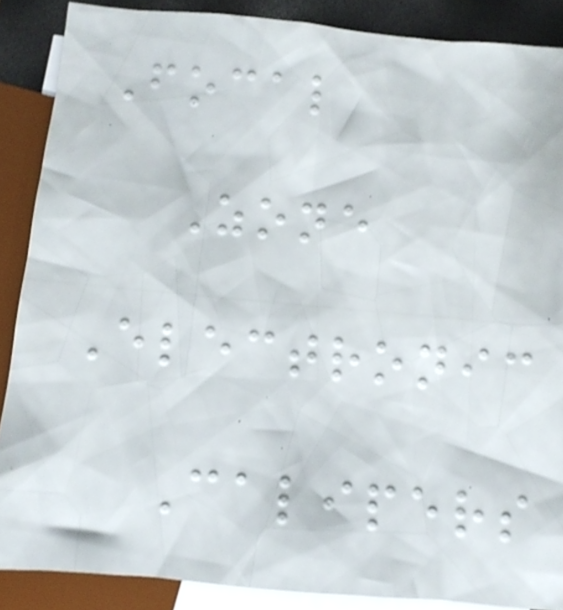Focal
Zone
Electronic
Calipers
